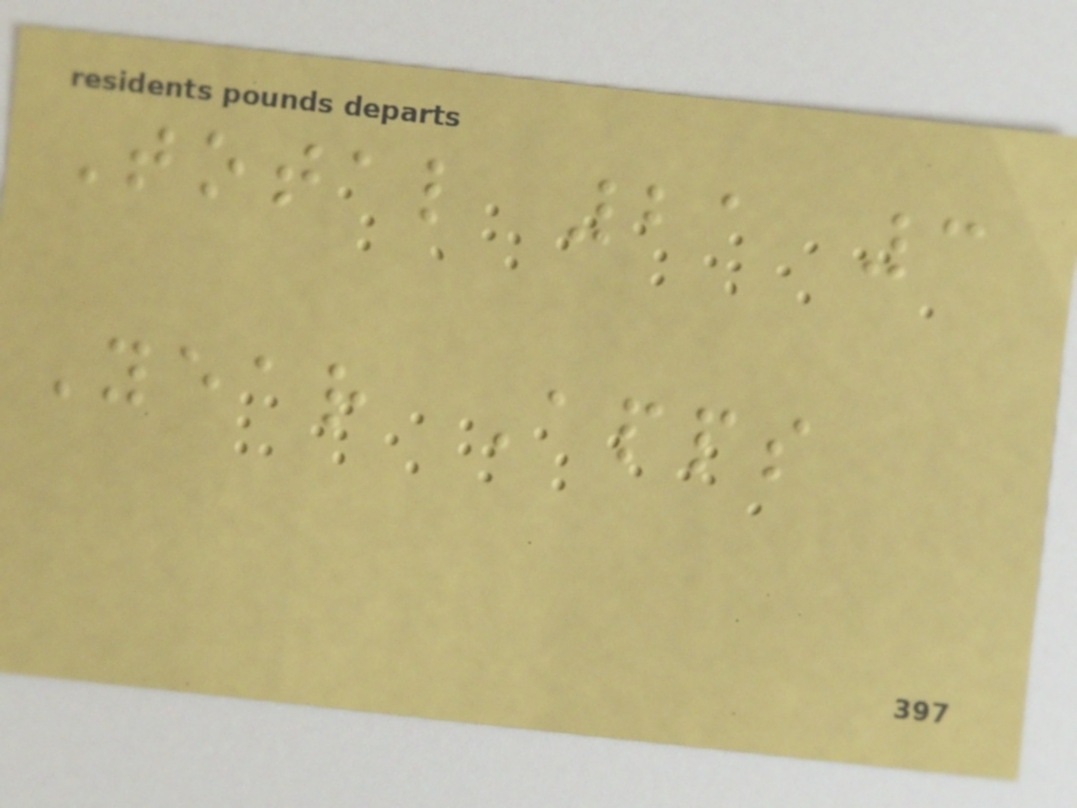Total 21 3
Year Apps
